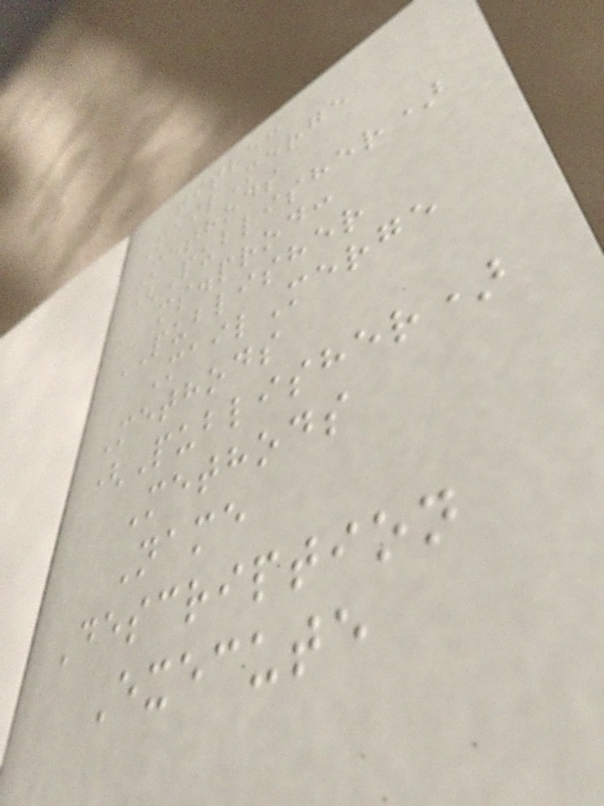title:
MailMerge
Methods
(Publisher)
ms.prod:
PUBLISHER
MailMerge
Methods
(Publisher)
Methods
Name
Description
Execute
